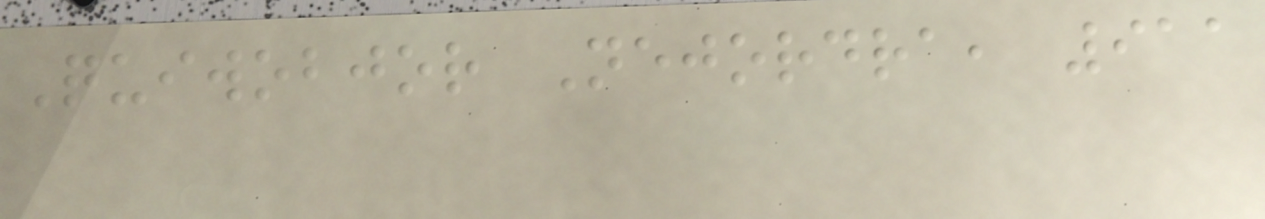Quiwobjor Nejordra, 911
